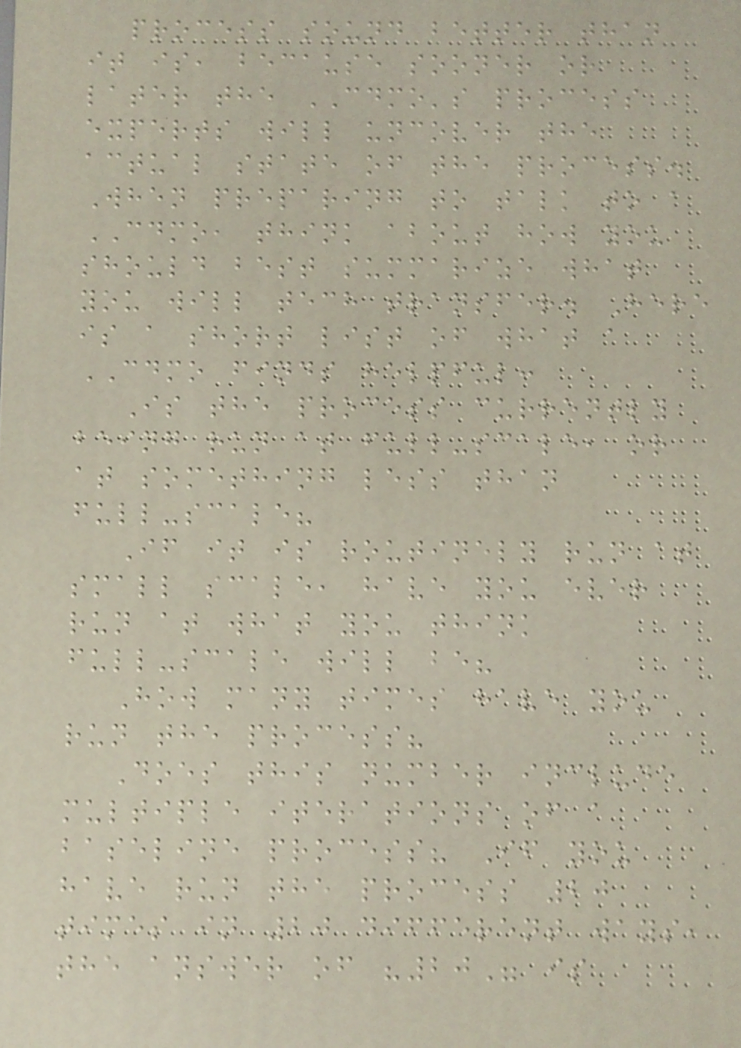process sound better than
it is, because sooner or
later the CDMO's process
experts will uncover the
actual state of the process.
When preparing to talk to a
CDMO, think about how you
should best summarize what
you will tech transfer. Here
is a short list of what a
CDMO finds helpful:
Is the process currently
being run at full-scale, or
at something less than
full-scale?
If it is routinely run at
small scale, have you ever
run at what you think
full-scale will be?
How many times have you
run the process?
Does this number include
multiple iterations of a
baseline process? If you
have run the process 20
times in 20 different ways,
the answer of "20" is
